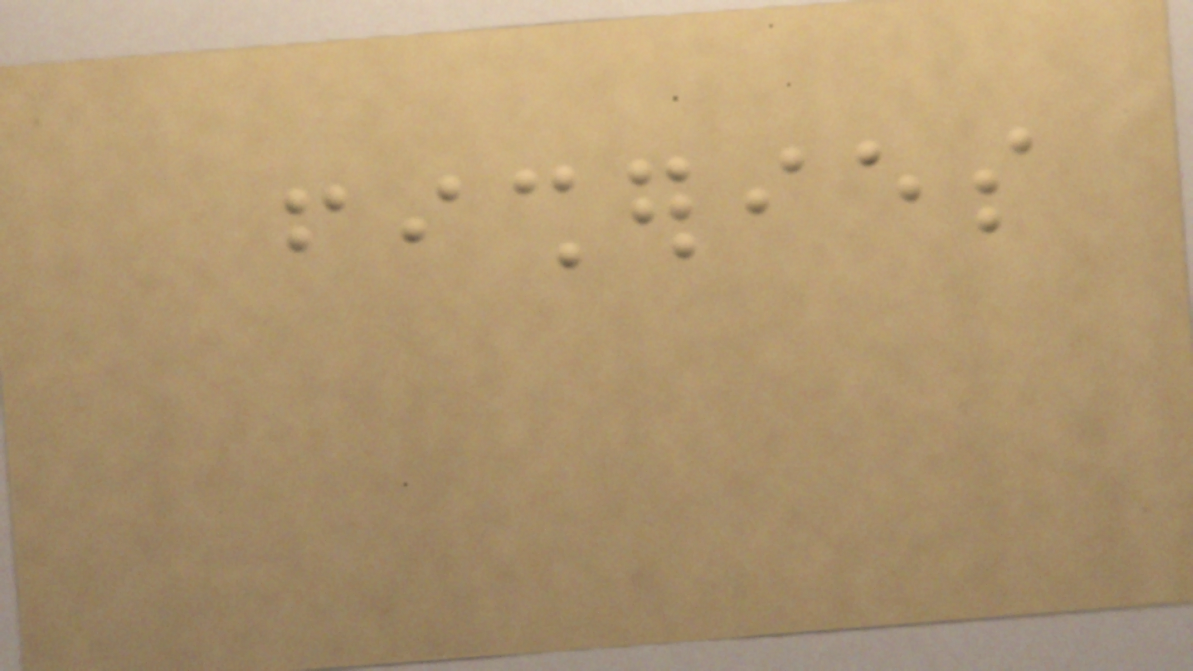fisheries
